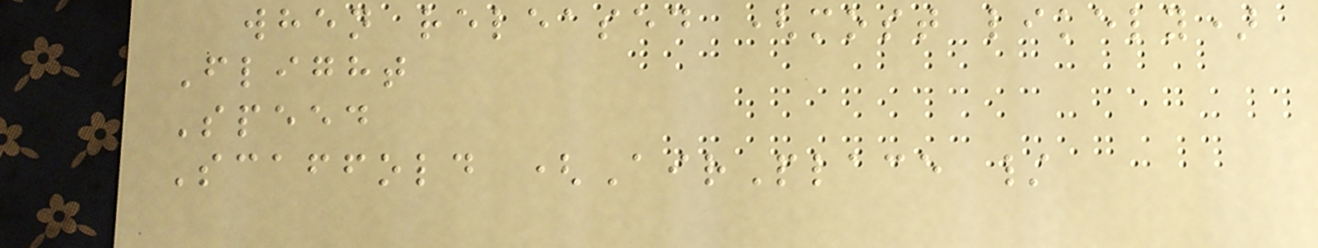when released (most likely)
Flight
Speed
Scaffold (AirPlace /
